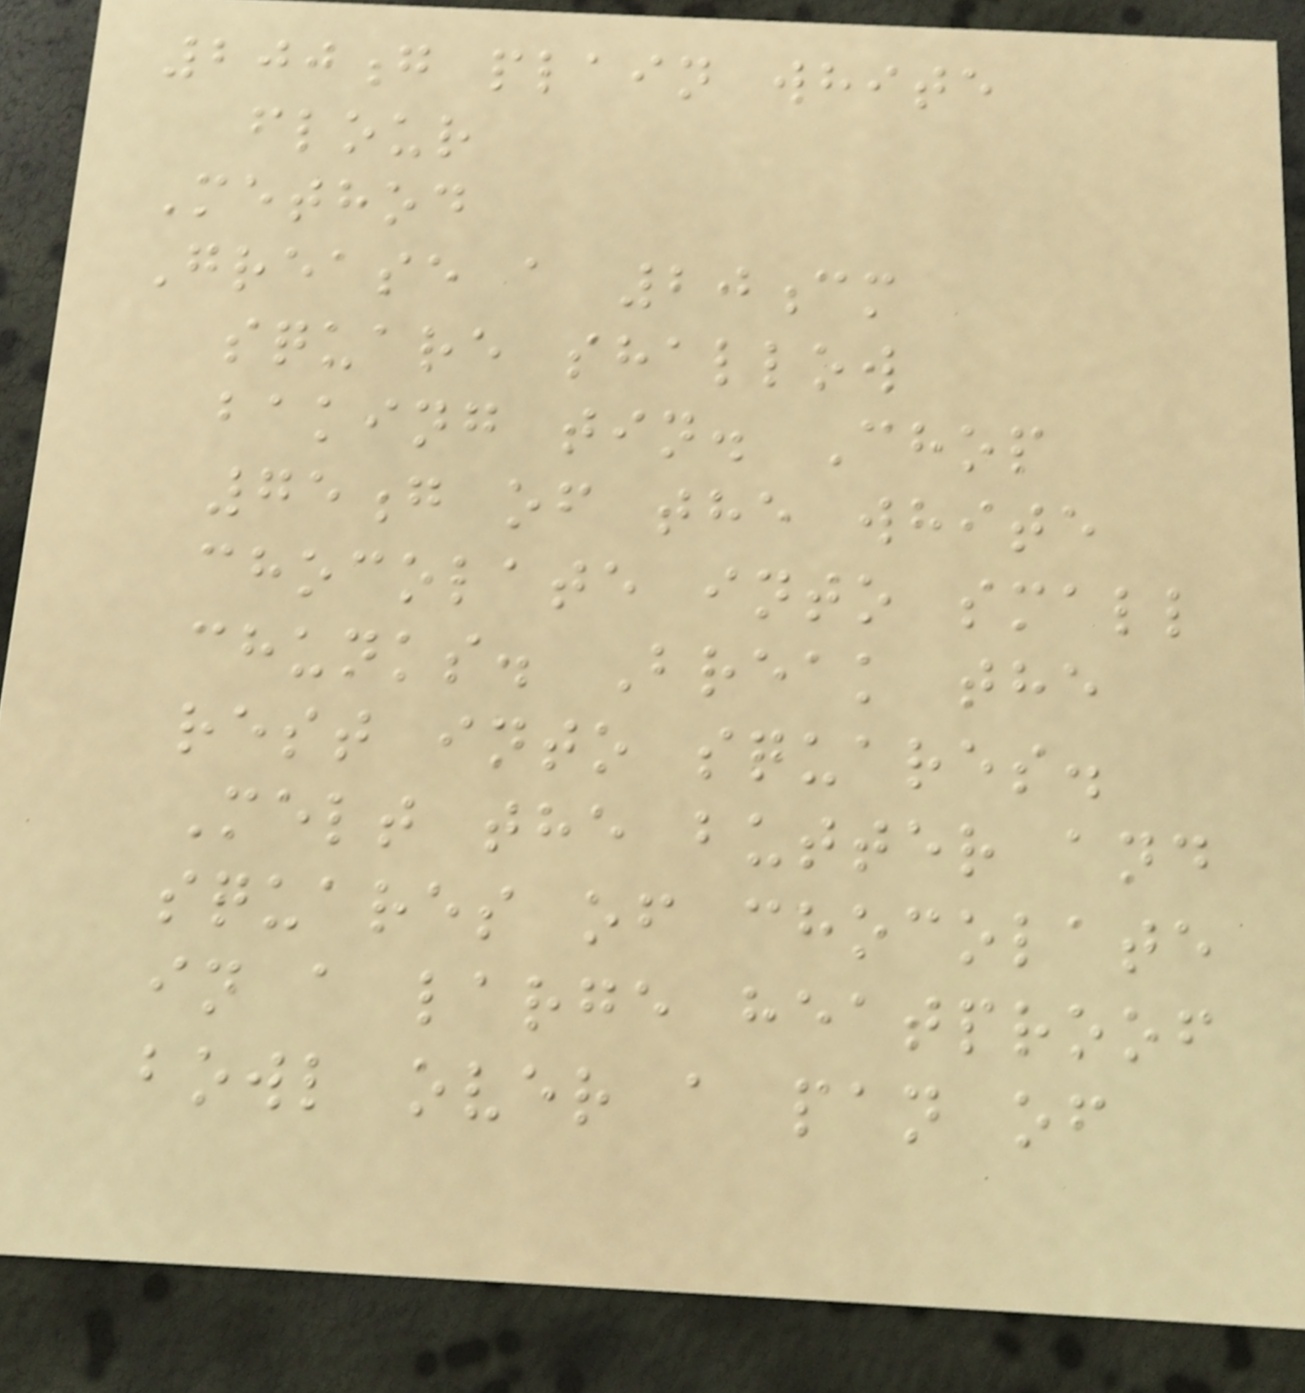200g plain white
flour
Method
Grease a 20cm
square shallow
baking tin. Chop
75g of the white
chocolate into small
chunks. Break the
rest into squares.
Melt the butter and
squares of chocolate
in a large heatproof
bowl over a pan of
